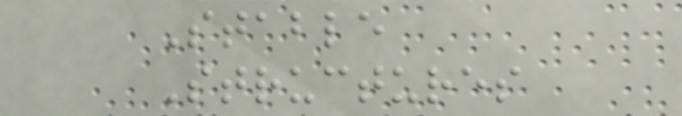Stable
Structures
